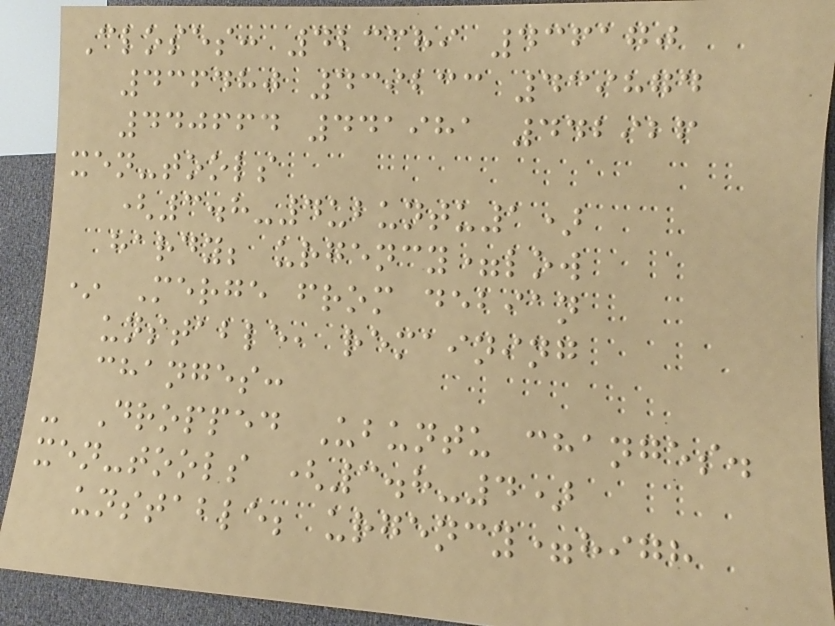Closes: 423389 436170
436480 439233 439874
440664 441981 442926
xen-tools
(3.8-4ubuntu1)
hardy; urgency=low
* Merge from debian
unstable, remaining
changes:
- Dropped Ubuntu changes.
xen-tools (3.8-4)
unstable; urgency=high
